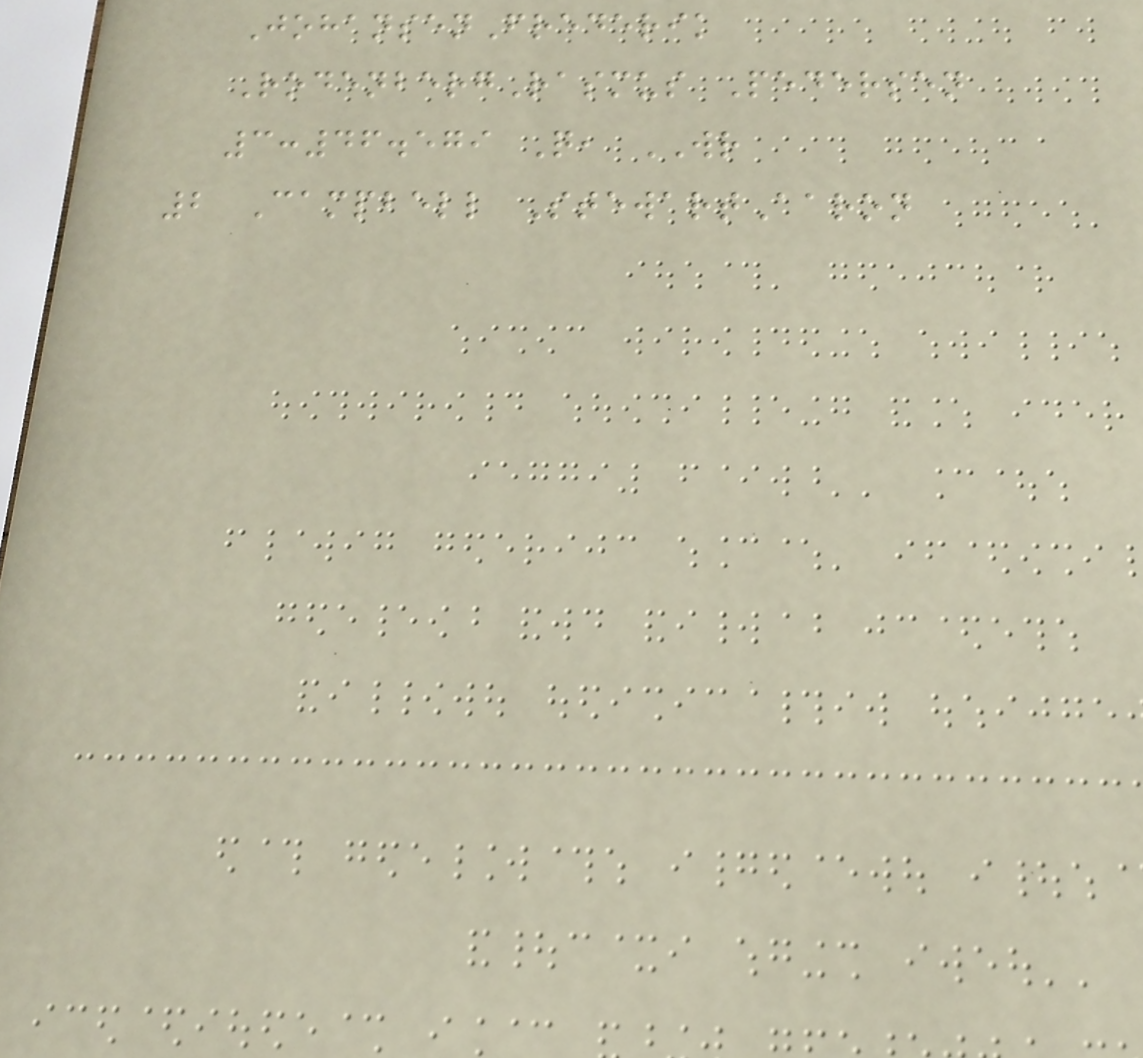JohansenFrederik
RodenbergRasmus Pedersen
3:46.579 Q, WR
2 Campbell StewartAaron
